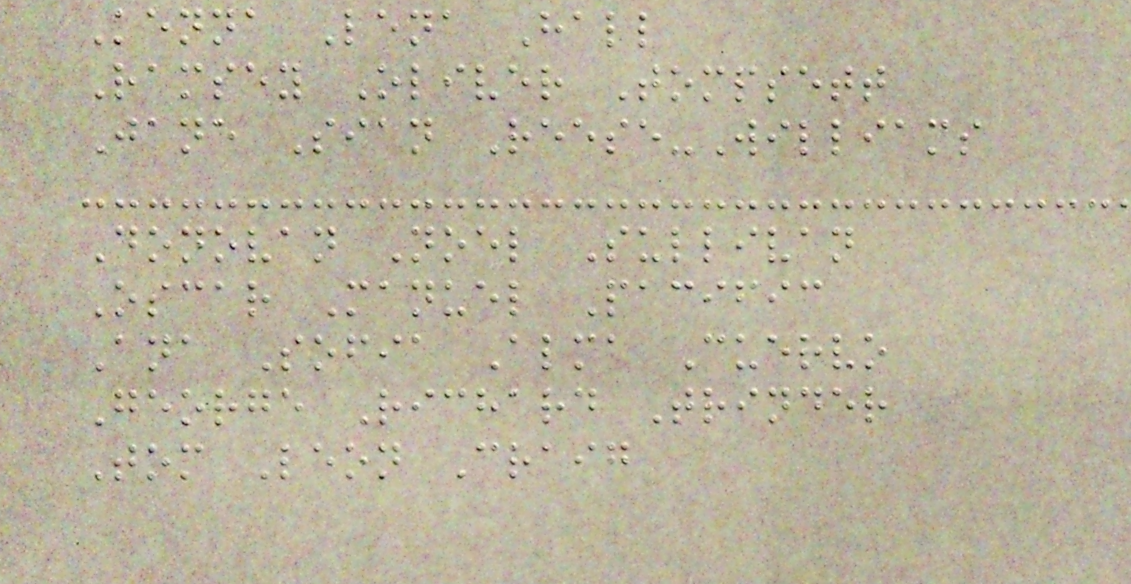Kenna Lena Hall
Ramsey Oliver Tompsett
Jane Sian Reese-Williams
Donovan Noel Sullivan
Oscar Manuel Pacific
Ana Sofia Alma Cuervo
George Richard Trinder
Tom Leon Craig
